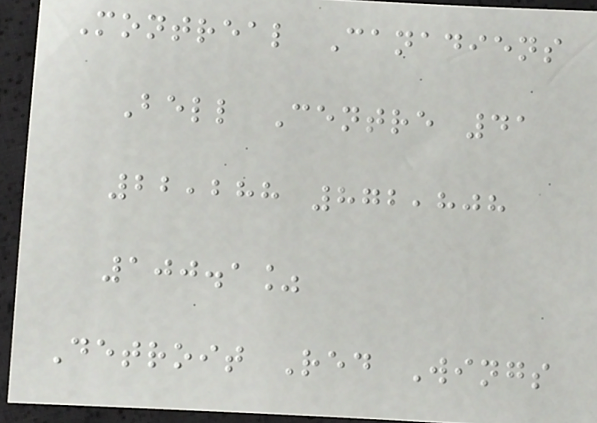Montreal Canadiens
Bell Centre 41
22,288 872,808
100.1%
Detroit Red Wings
